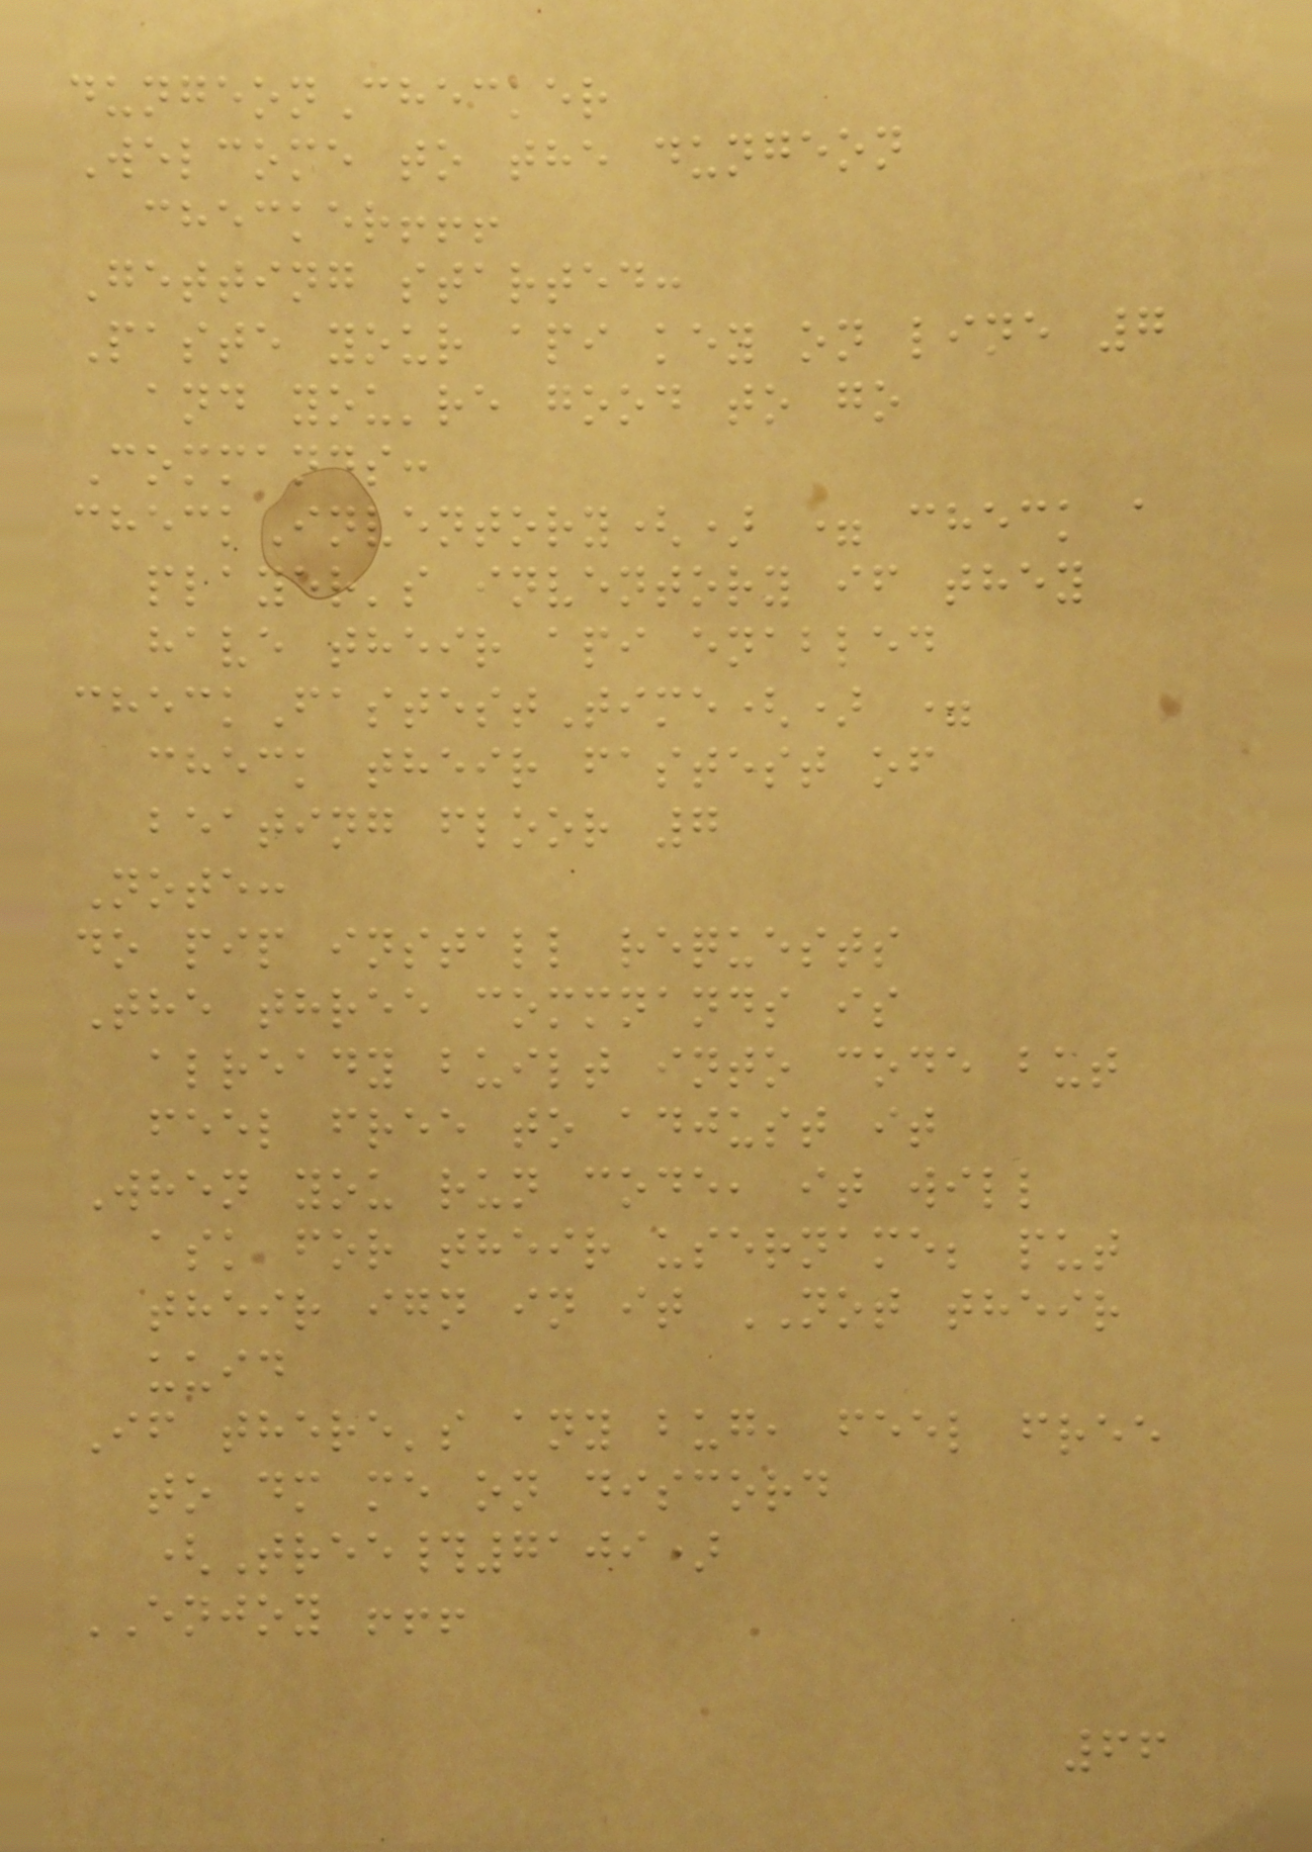dungeonChecker
Welcome to the dungeon
checker!!!
Getting started:
Paste your api key on line 7
and you're good to go
Commands:
checkInventory() = check a
player's inventory if they
have their api enabled
checkFastestTime() =
check their fastest of
beating floor 7
Note:
do pip install requests
The three commnands is
already built into code but
feel free to adjust it
When you run code, it will
ask for their username; put
their ign in it NOT their
uuid
If there's any bug, feel free
to dm me on discord
(Tree#7109)
ENJOY !!!
66
